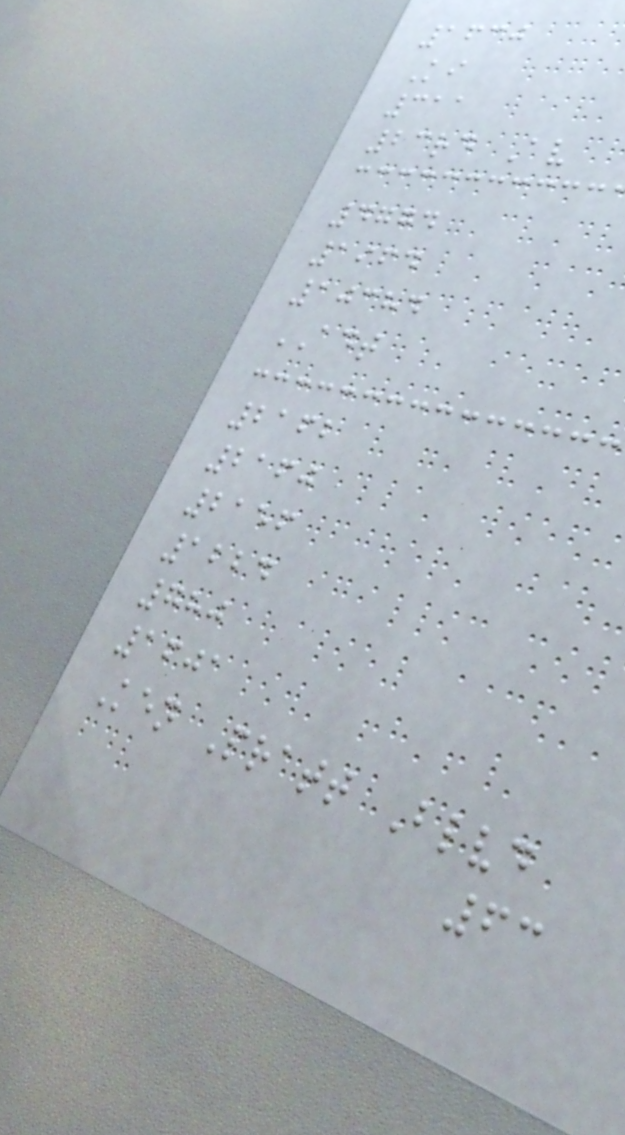1630
Ki
311
23rd Av
4774
1964
10384
ADT
2162
2160
2156
1224
780
1601
Ken Pratt Blvd
63
